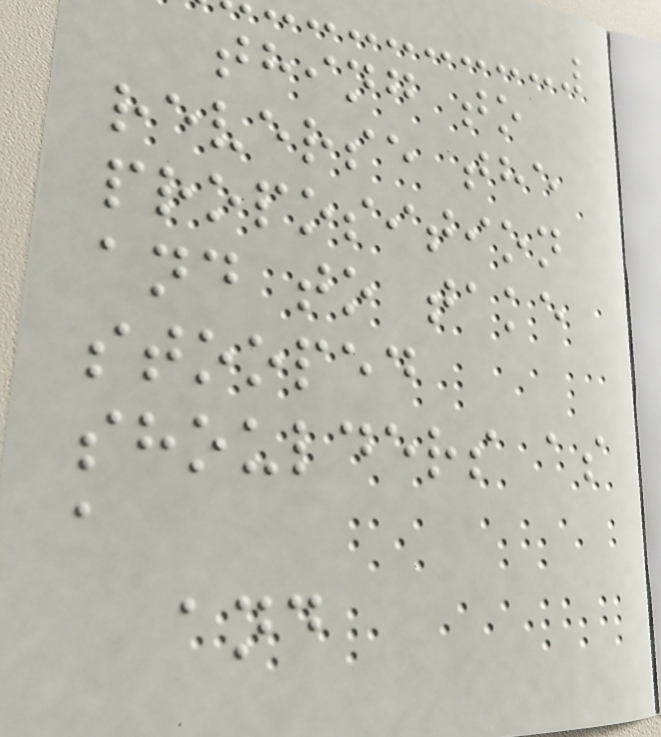thing to
reverse the
proposition
and to take
stooped
shoulders as
a
and
